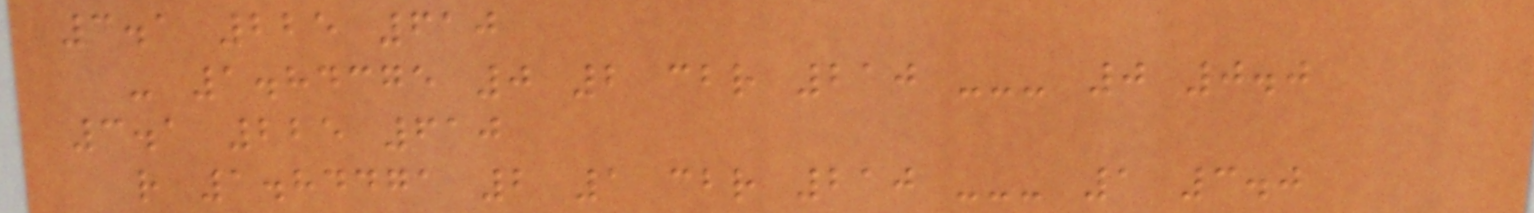3.1 225 610
- 1.84375 0 2 cbr 210 --- 0 0.0
3.1 225 610
r 1.84471 2 1 cbr 210 --- 1 3.0
